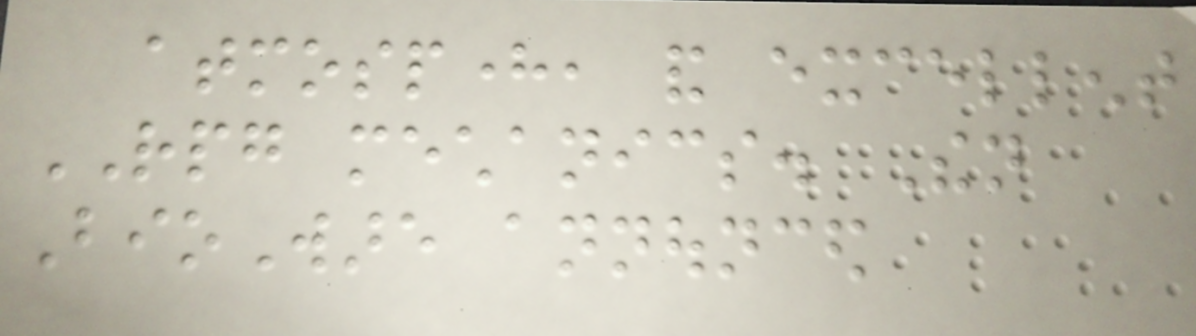atmosphere, and excellent
RPG mechanics. Then
BioWare announced
